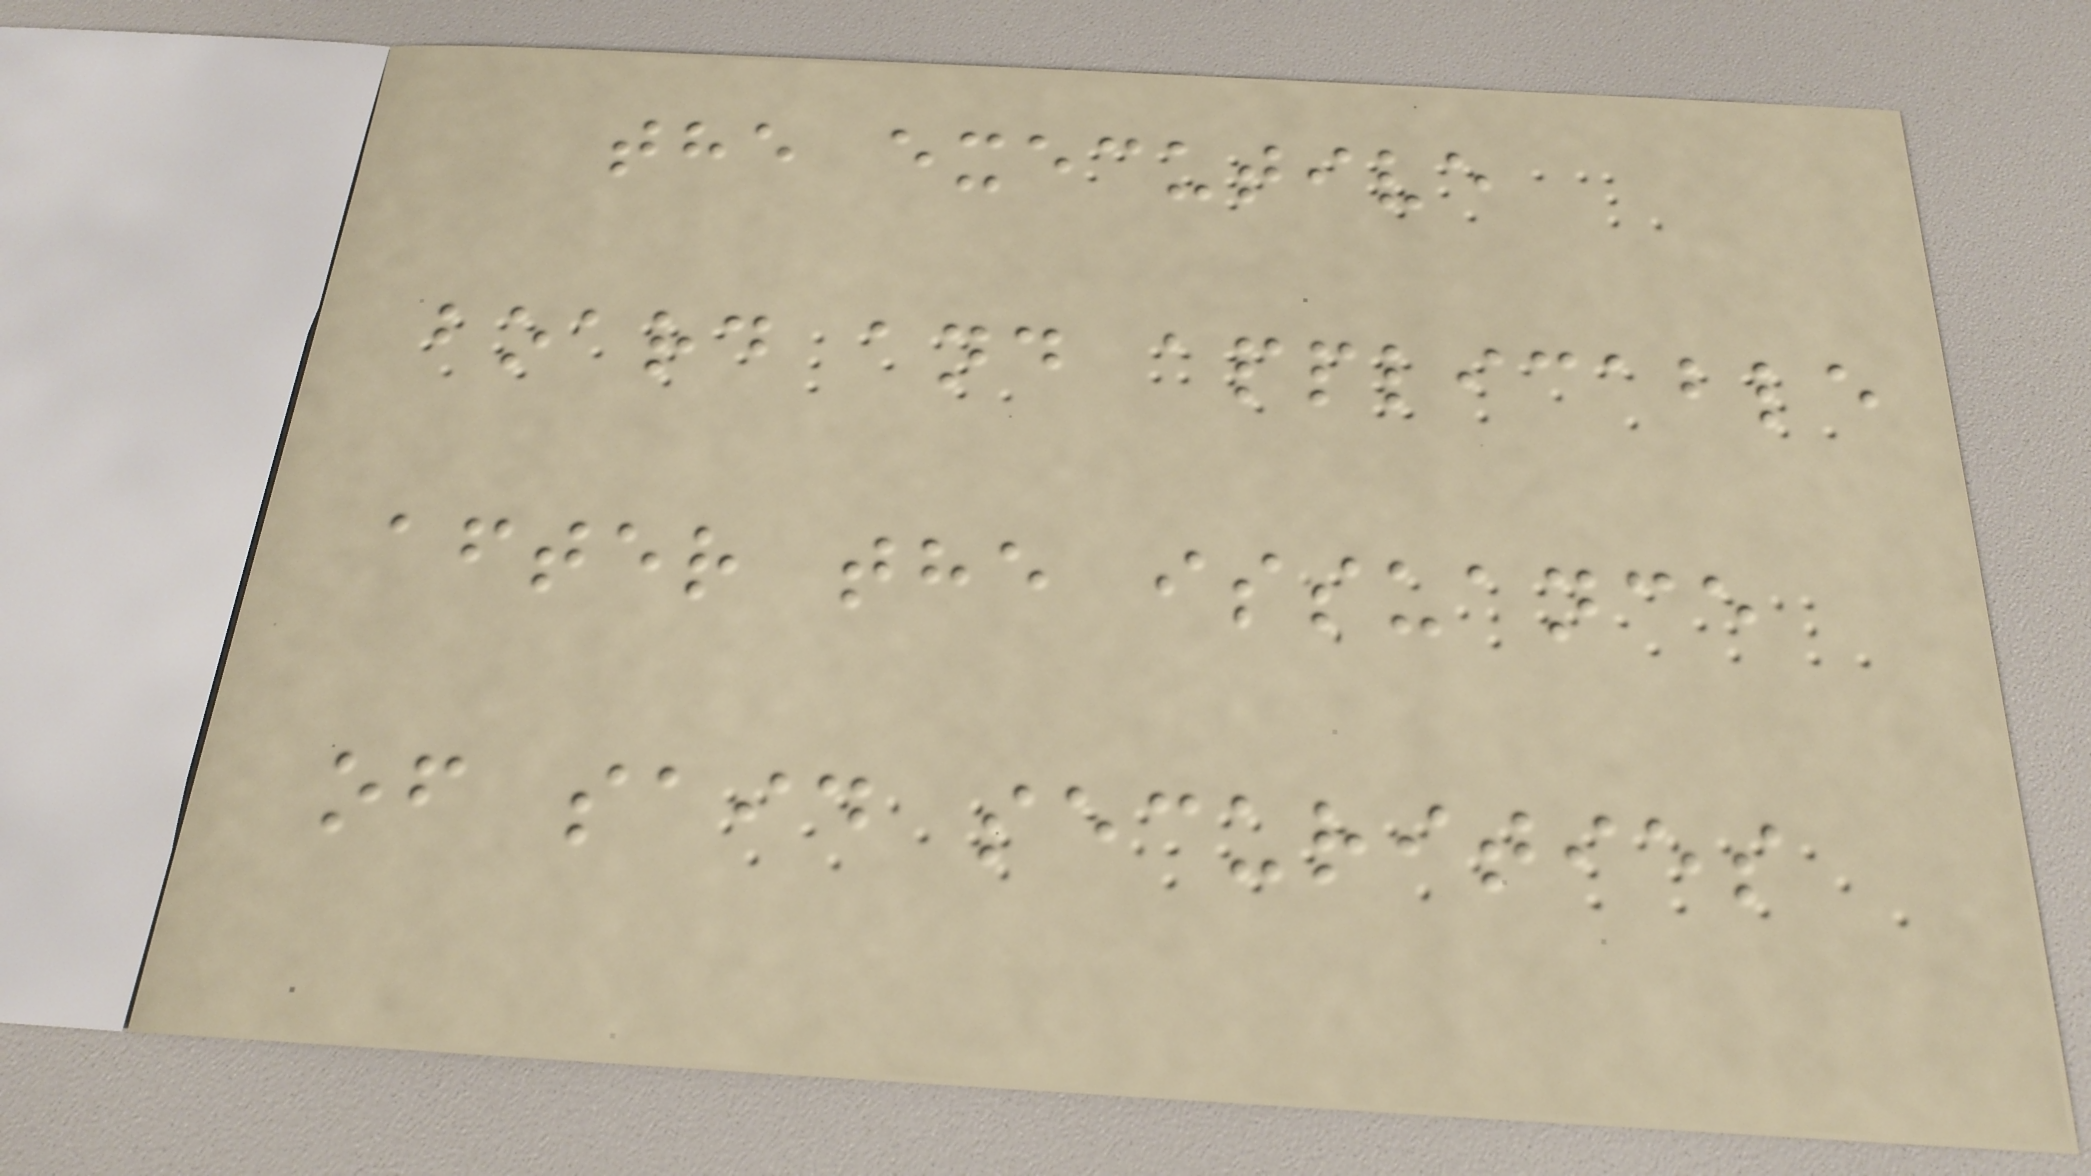the executive
board and applicable
after the issuance
of said securities
